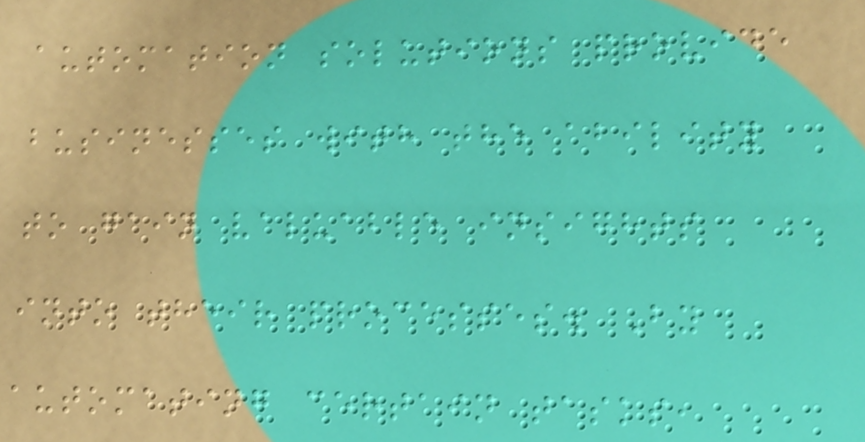automation solutions provide
businesses with the ability
to gain valuable insights
into their processes. By
automating certain tasks,
